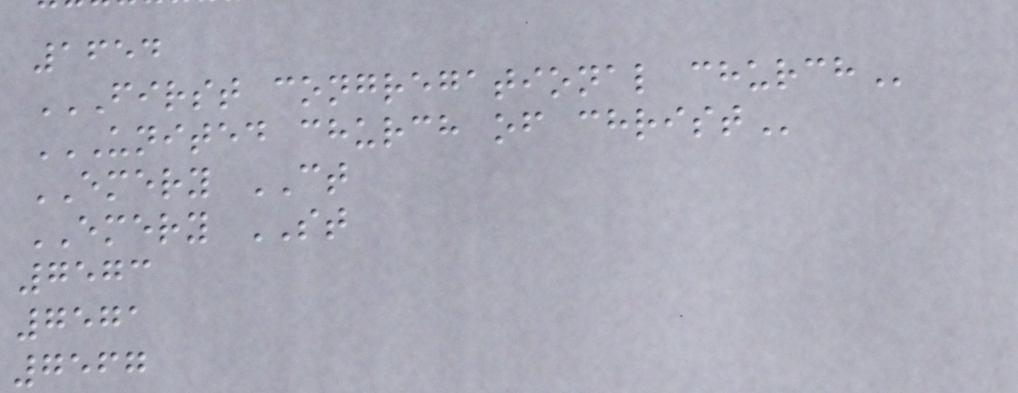1654
FIRST CONGREGATIONAL CHURCH
UNITED CHURCH OF CHRIST
EMERY CT
EMERY ST
7573
7571
7567
